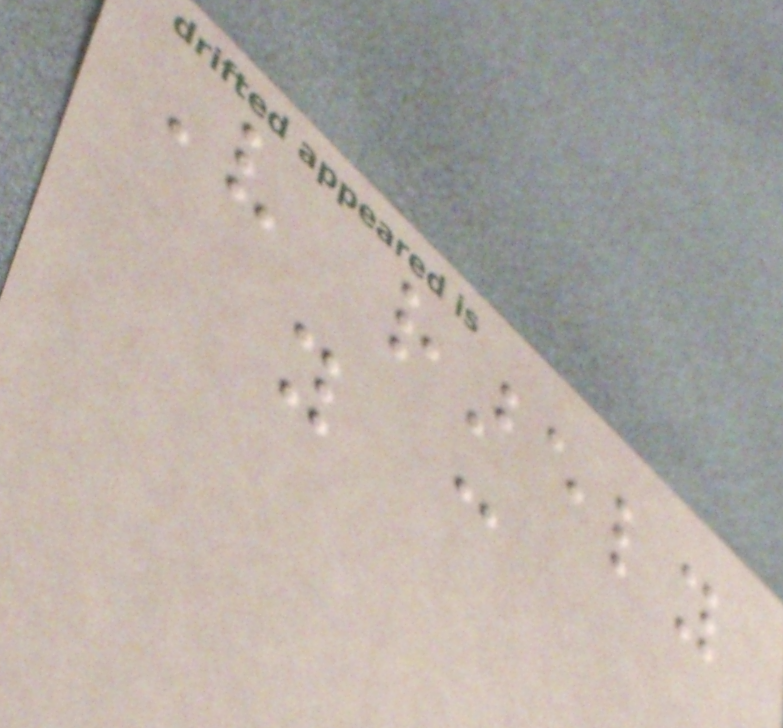Very rarely
you can
